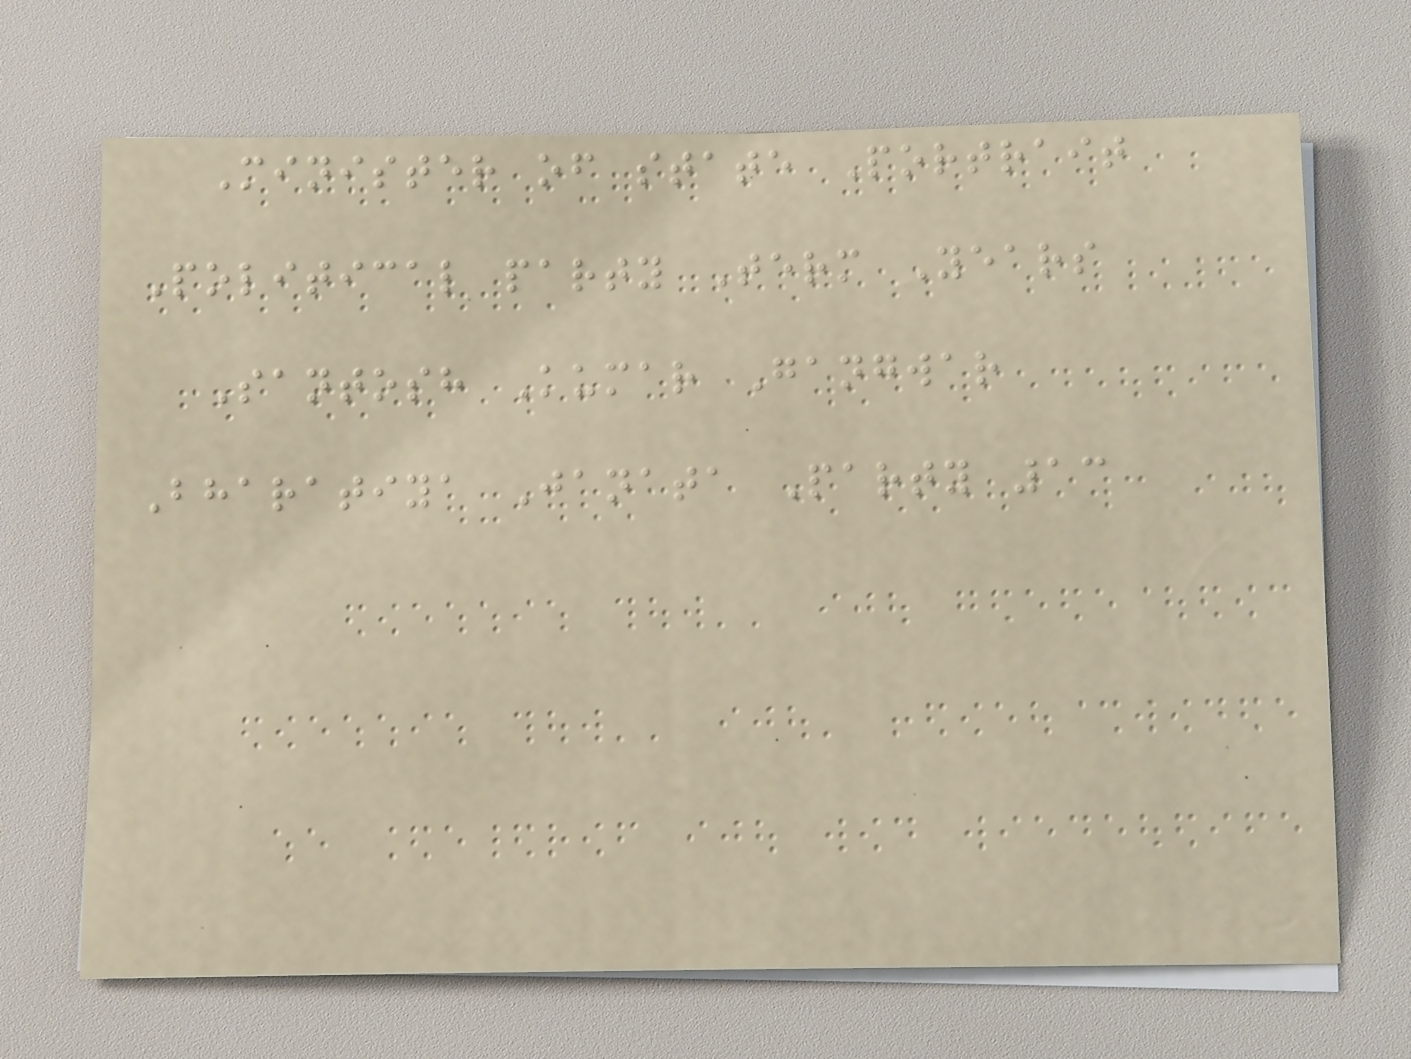Minister of state Portrait
Political party Term Years
Santosh Kumar Gangwar
Bharatiya Janata Party 13
